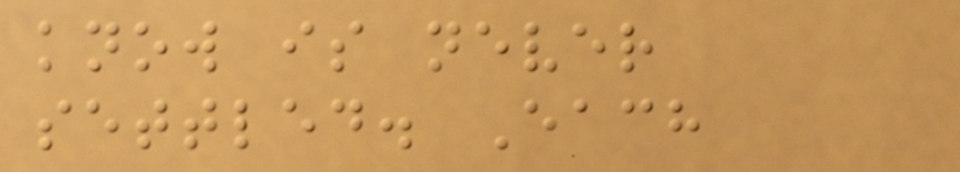know is never
settled. Each
